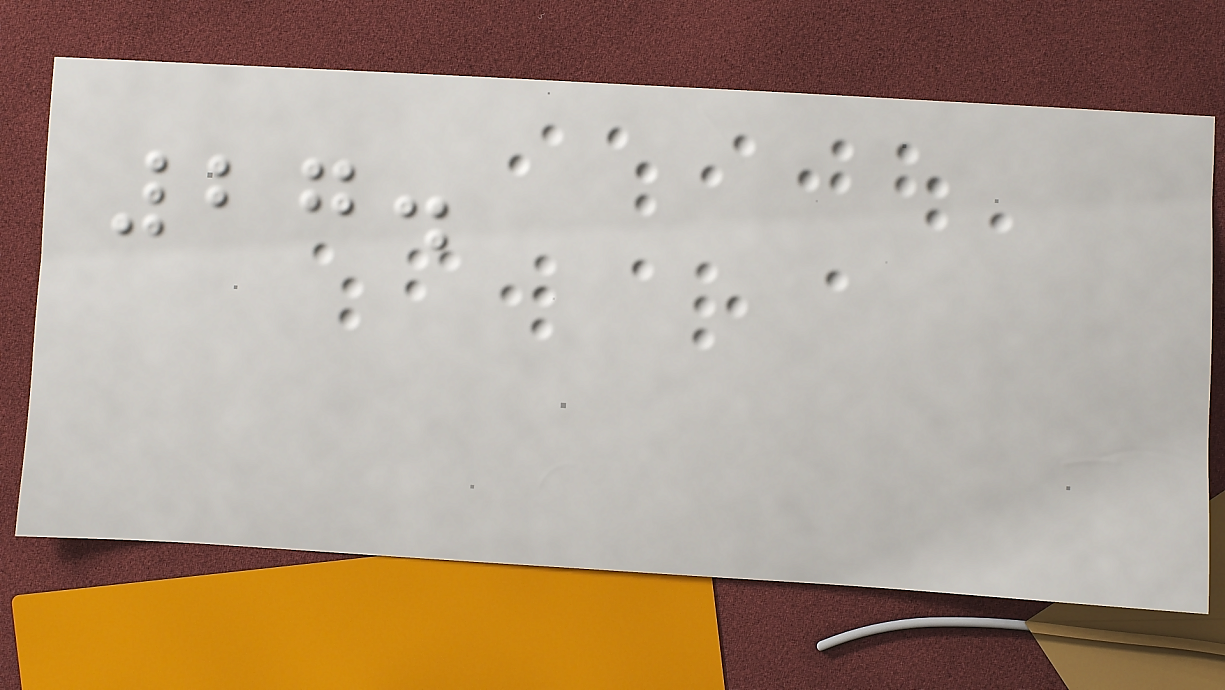27.
